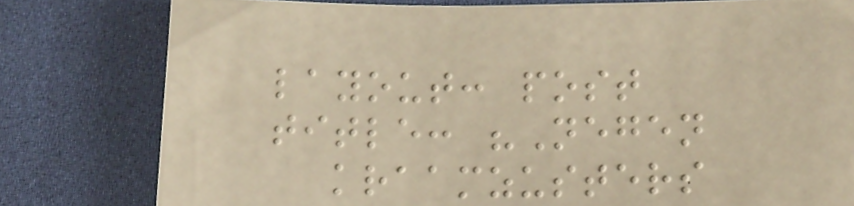layout: post
title: "Negen
kraamzusters
